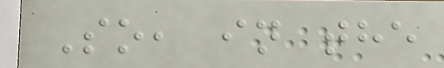So, in the
